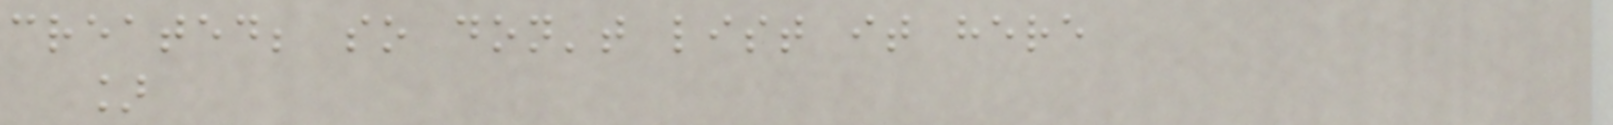created; so don't list it here
]
